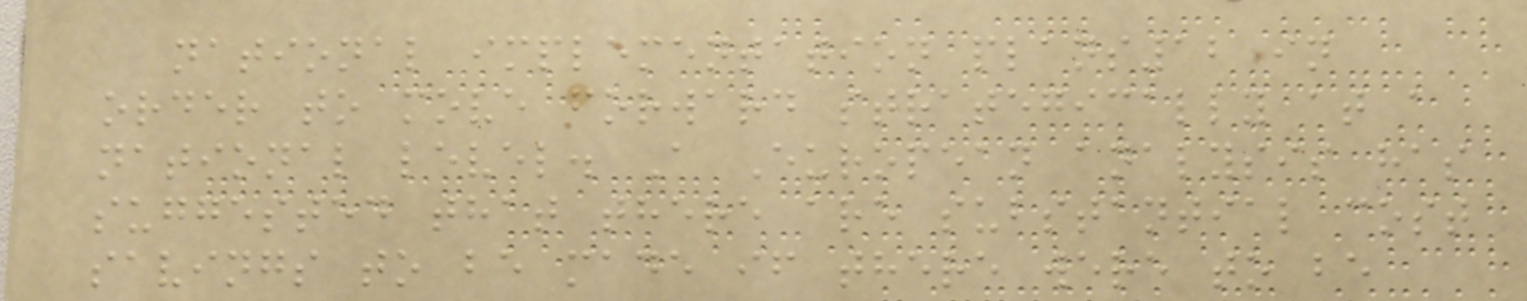national implementation plans12 in
order to move forward strategically at a
national level. A European analysis has
suggested that there are substantial cost
savings to be made if there were to be
